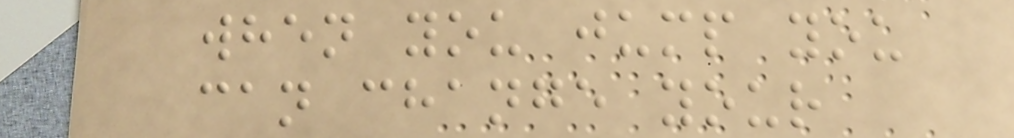when you jump you
can change your
